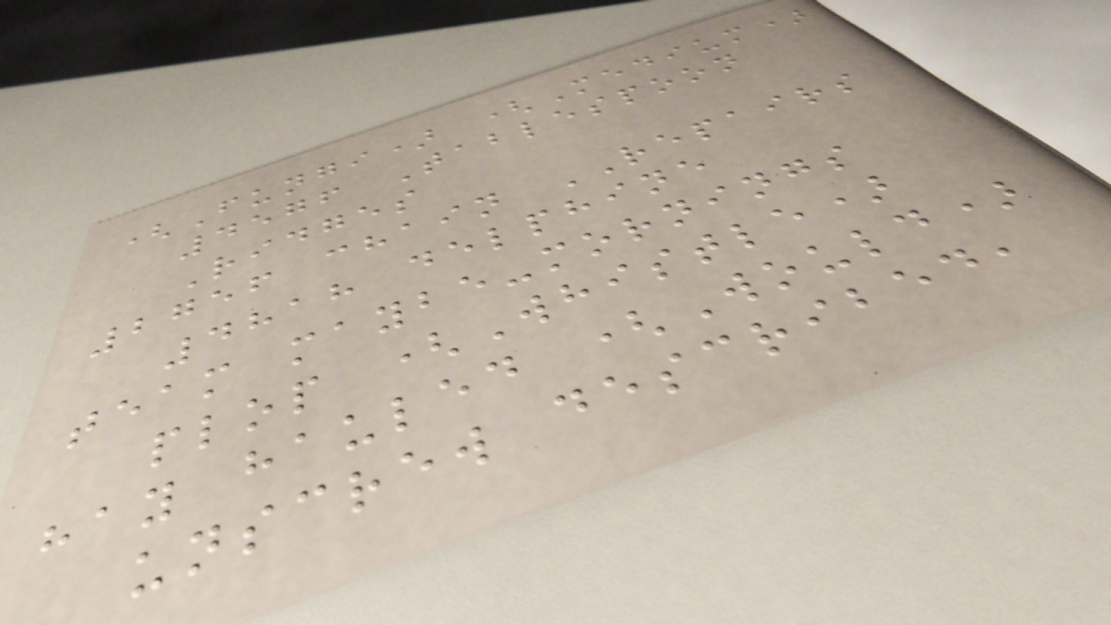(Fungi) (Medium)
4576 Tablespoon
Ridges
2756 chain REPAIRS
4818 delphine
team maybe-mornings
plop (Whistle)
hay hauled (Would)
unscrew described,
